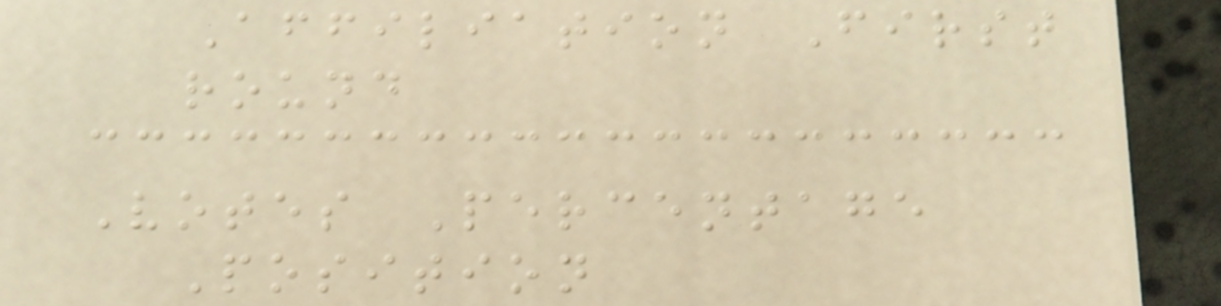Affiliation First
round
Votes Percentage
Position
